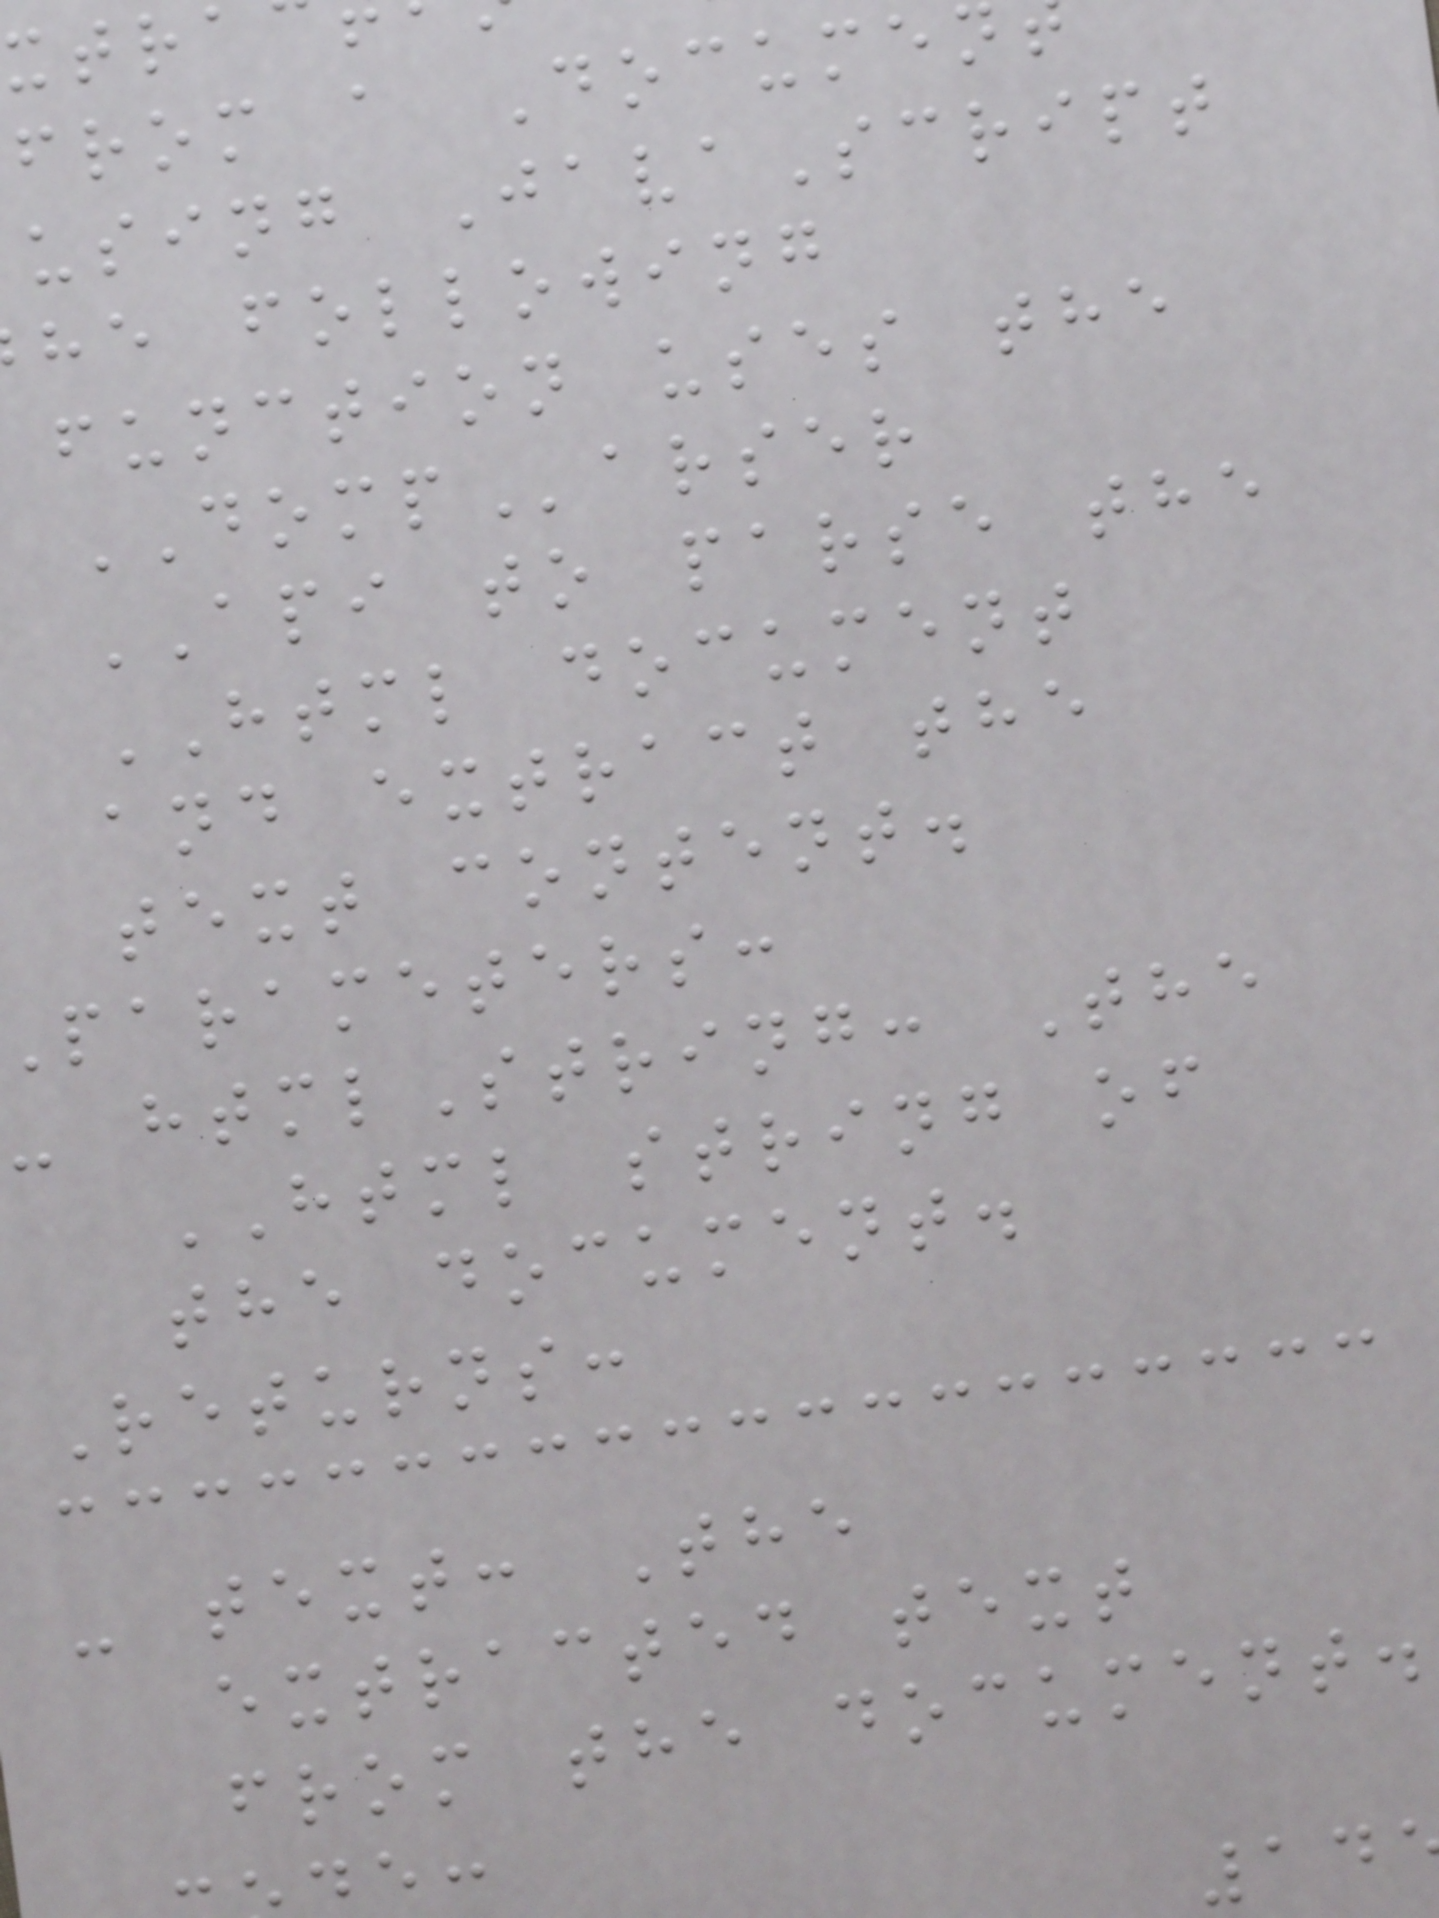from a Documen
using JavaScript
he following
function uses the
DOMParser
API to parse the
HTML document
and extract the
text content.
parameters:
- htmlString: The
HTML string of
the document.
Returns:
- text: The
extracted text
from the document.
